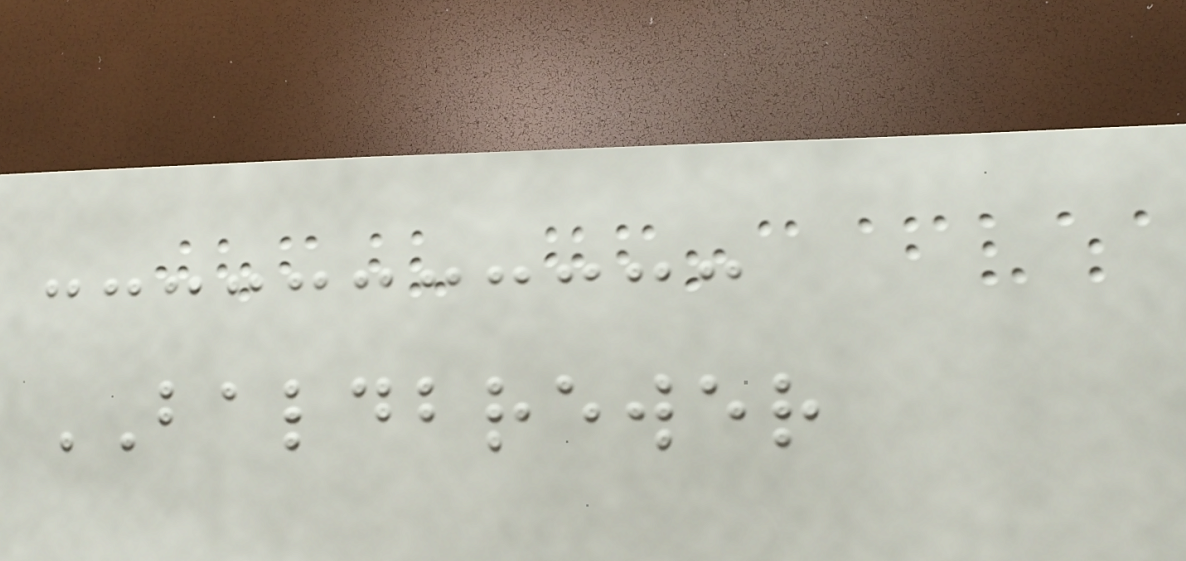BALDBREWER
